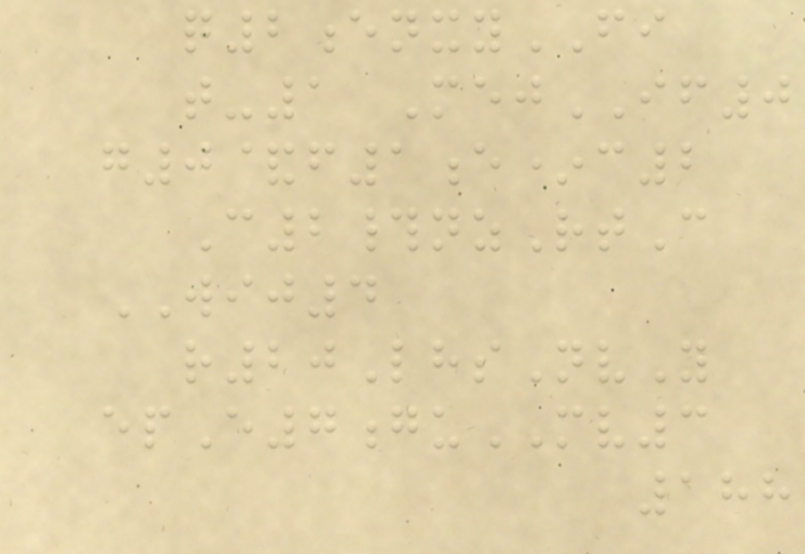q2enxyFI
t-1 MejIF0
g0&f1e*c2
C2#nzRtC
WIJ4
r20LhsNvY
epE7guMV3
188
